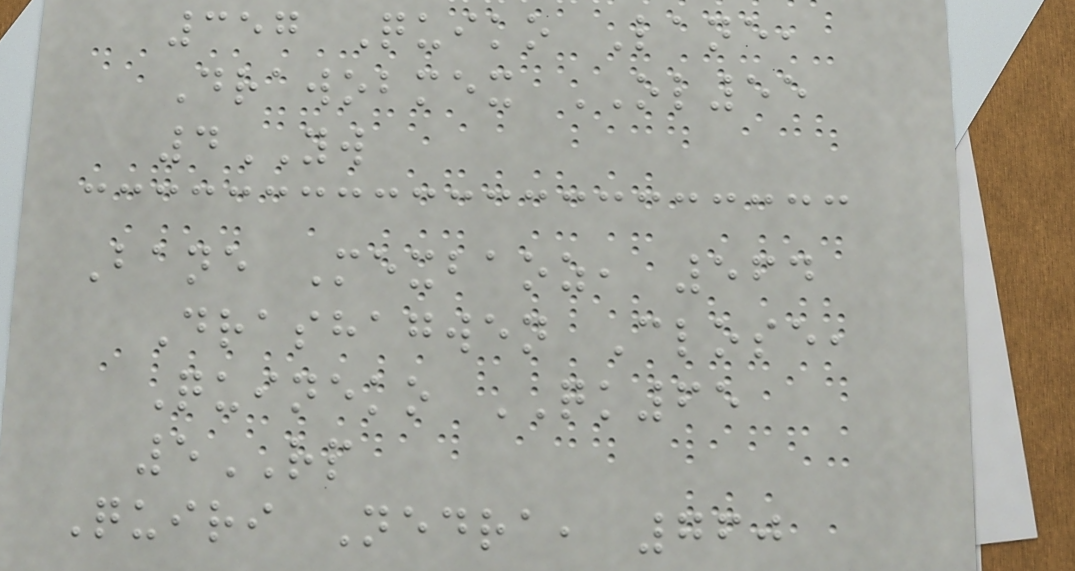357 Quiko Lane,
Drawobmex OL55
4YW
Bane Mexbaoz, 564
Drashagwen Close,
Quineko QK65
5RP
Quiri Nedra, 760
